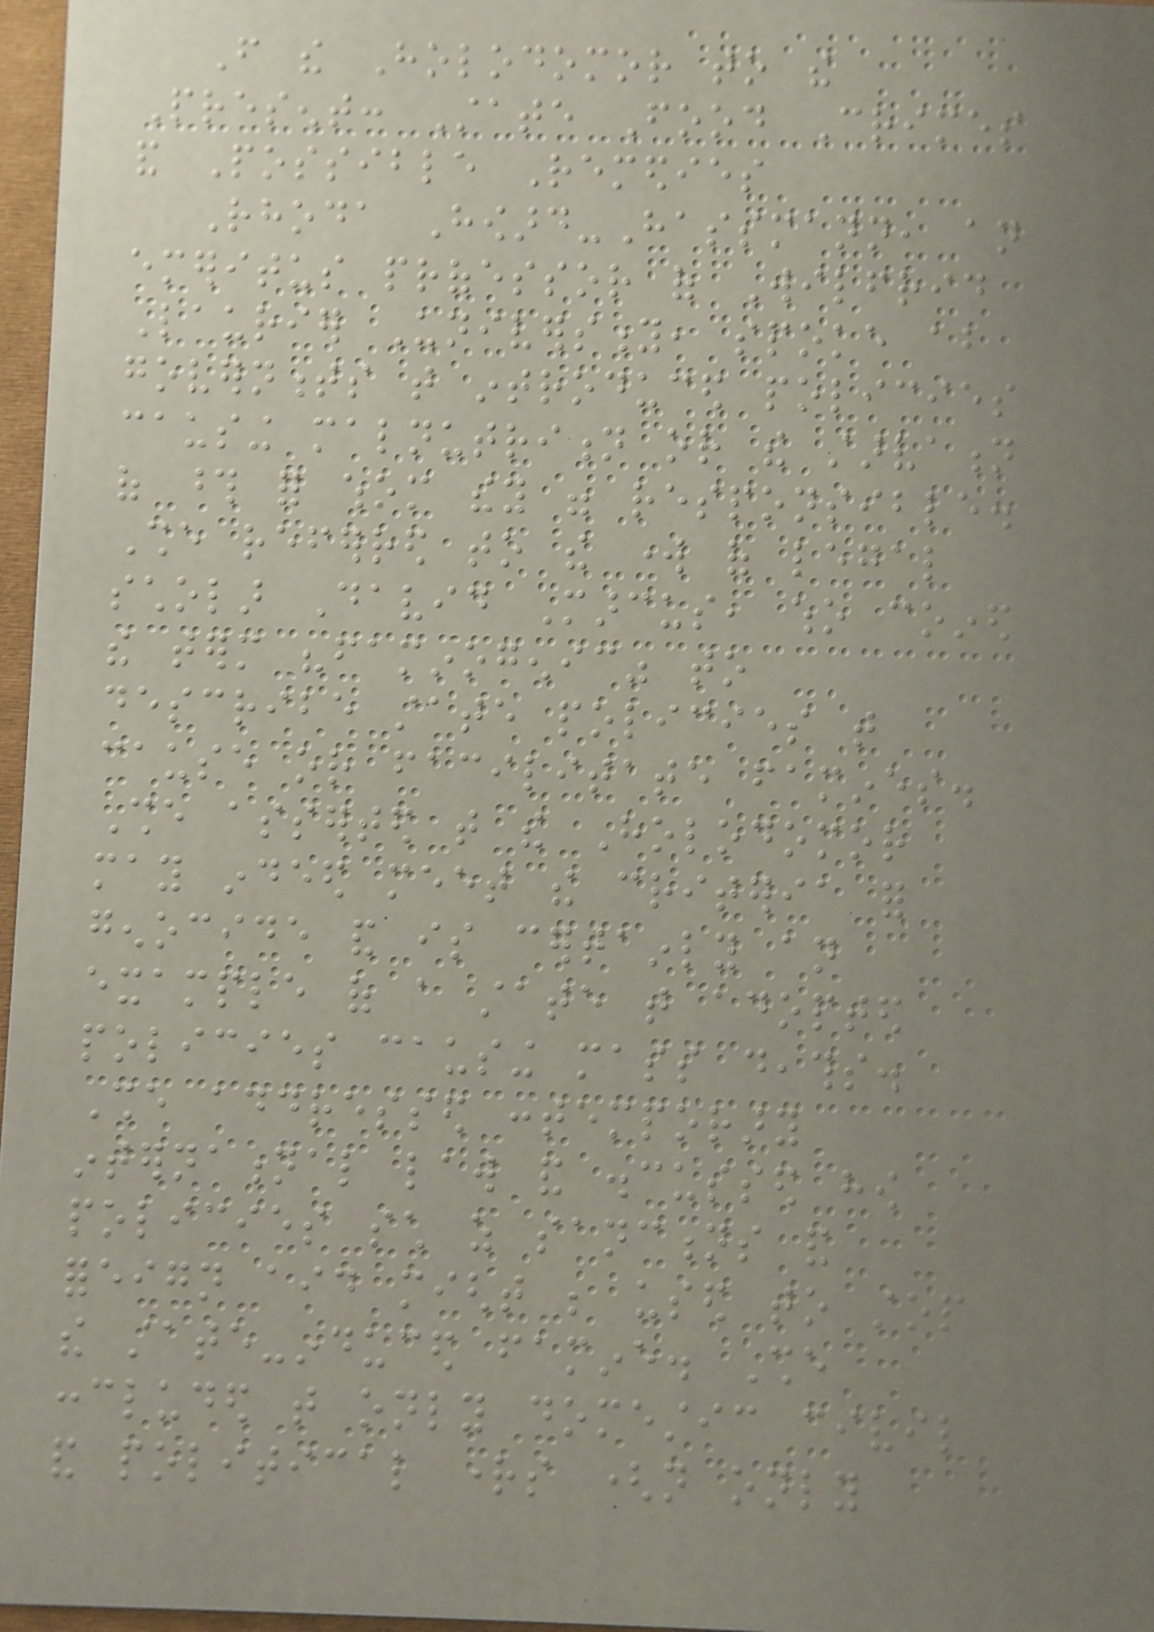From the Holodomor to the
Present: State Food Crimes
and Possible Remedies
Rhoda Howard-Hassmann, an
emeritus professor of Wilfrid
Laurier University, spoke about
governments that introduced policies
causing malnutrition or the starvation
of those for whom they were responsible.
She referred to the work of legal
scholar David Marcus, who coined
the term "faminogenic" to
describe state policies that
cause or facilitate famines.
She asserted that the Holodomor
may indeed meet the criteria for
genocide and is certainly an
example of a state that adopted
policies causing mass deaths.
She addressed contemporary
international law and discussed how
policies such as sanctions and
foreign aid might be used to stop
the state-induced famine. She
concluded that only domestic civil
and political rights (not only
